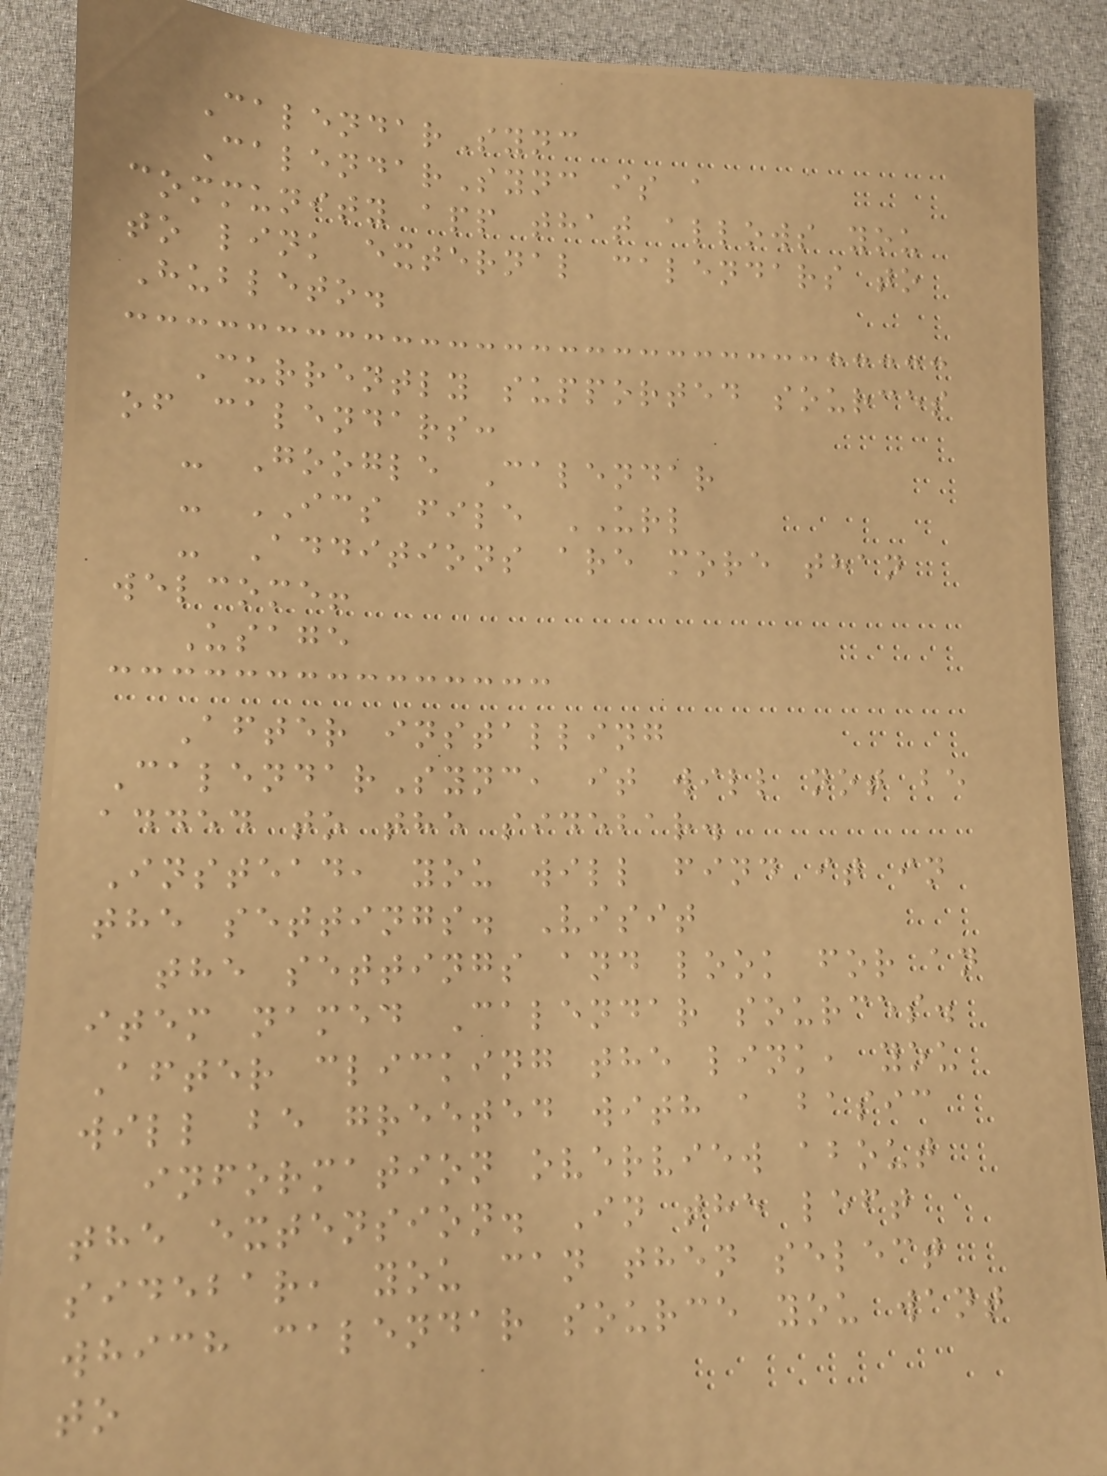CalendarSync
CalendarSync is a
community app that allows you
to link external calendars to
Hubleto.
Currently supported sources
of calendars:
- Google Calendar
- ICS file URL
- Additions are more than
welcome!
Usage
After installing
CalendarSync, it will not be
added to the sidebar.
Instead, you will find it in
the settings. Visit
the settings and look for an
item named Calendar sources.
After clicking the link, you
will be greeted with a basic
information overview about
the extension. In the left
sidebar, you can then select
which calendar source you want
to
